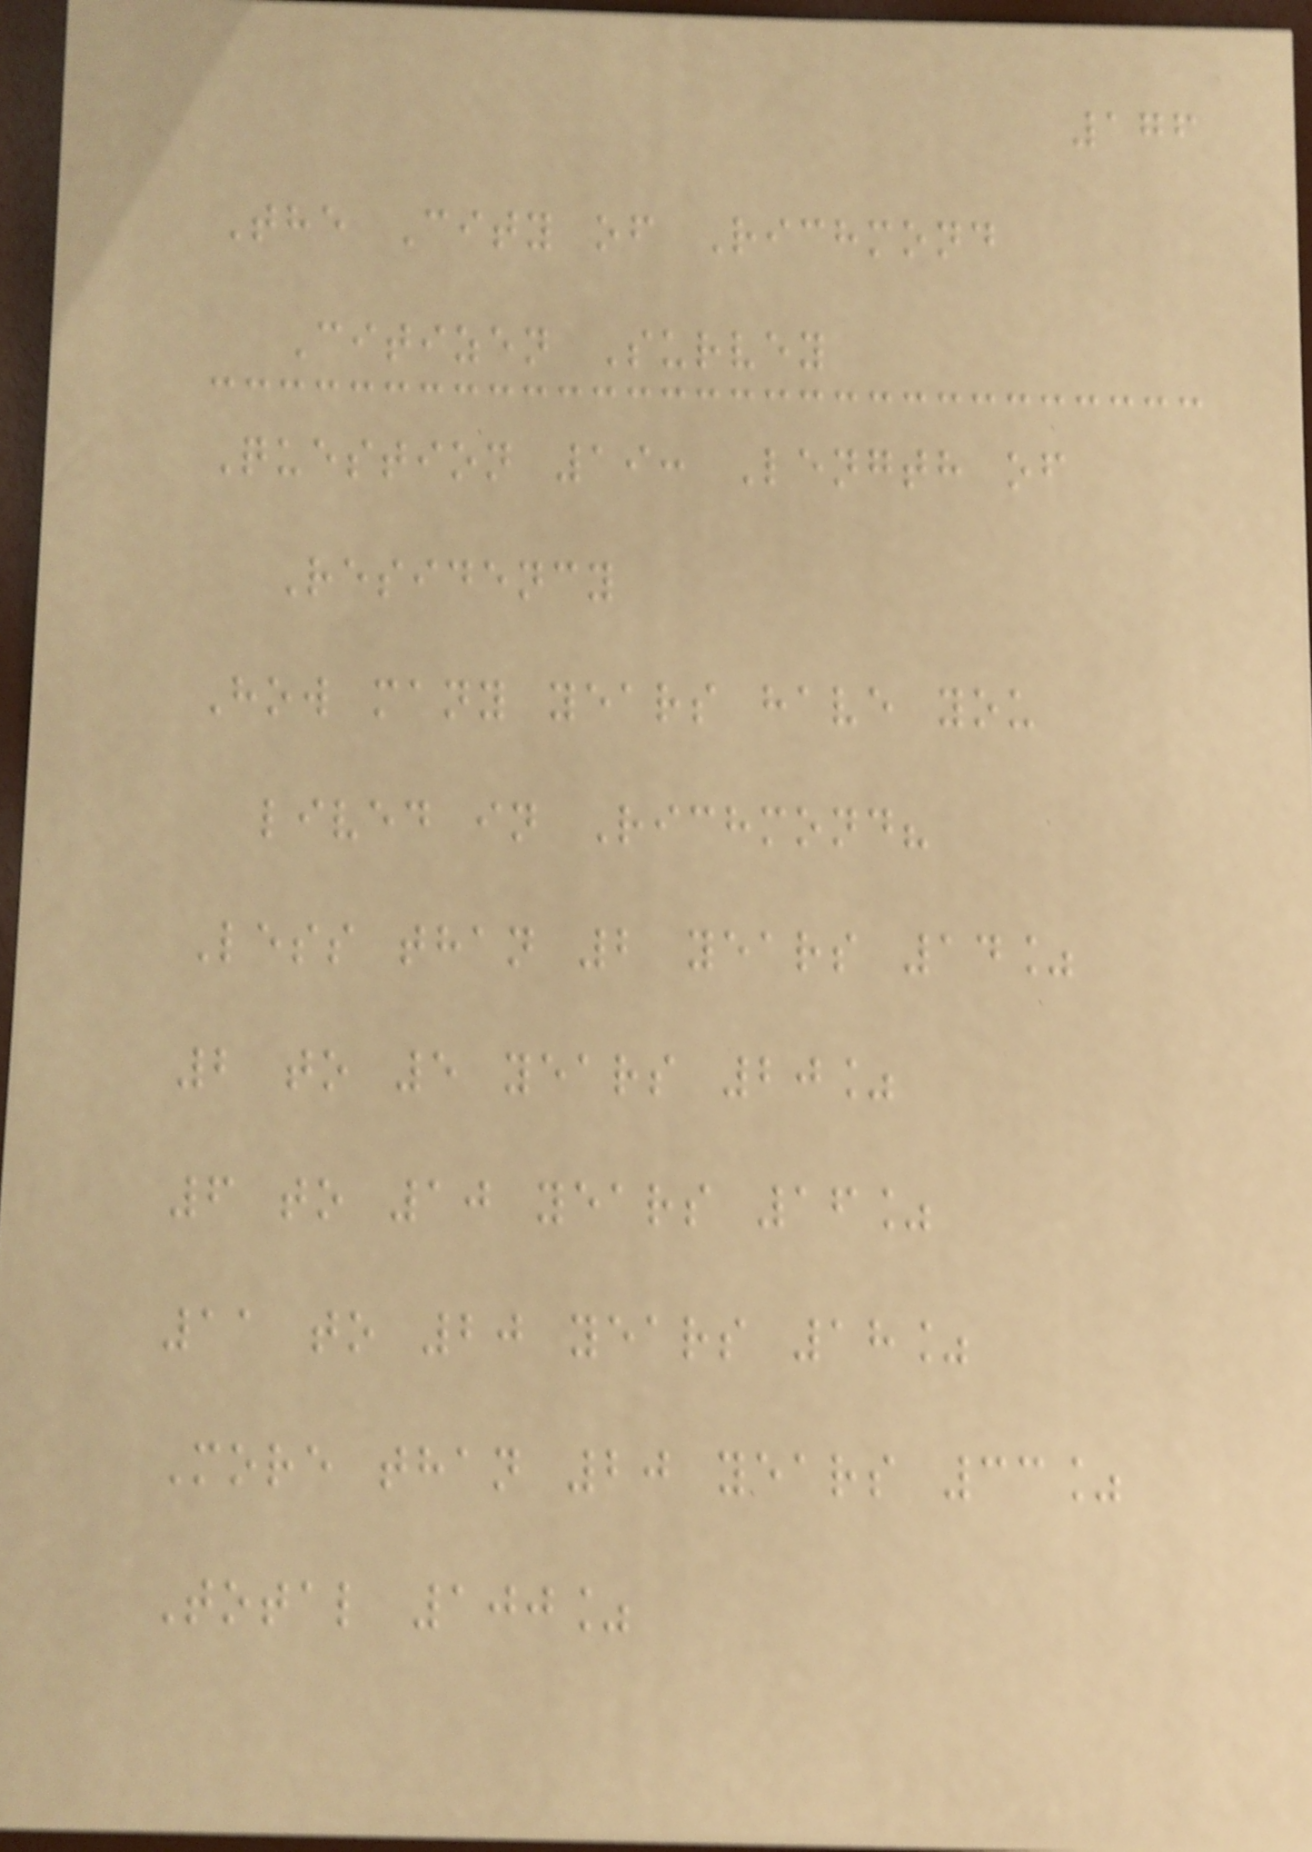176
The City of Richmond
Citizen Survey
Question 19: Length of
Residency
How many years have you
lived in Richmond?
Less than 2 years 14%
2 to 5 years 20%
6 to 10 years 16%
11 to 20 years 18%
More than 20 years 33%
Total 100%
